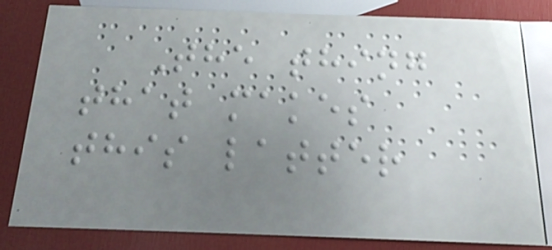The thing
that makes
this latter
